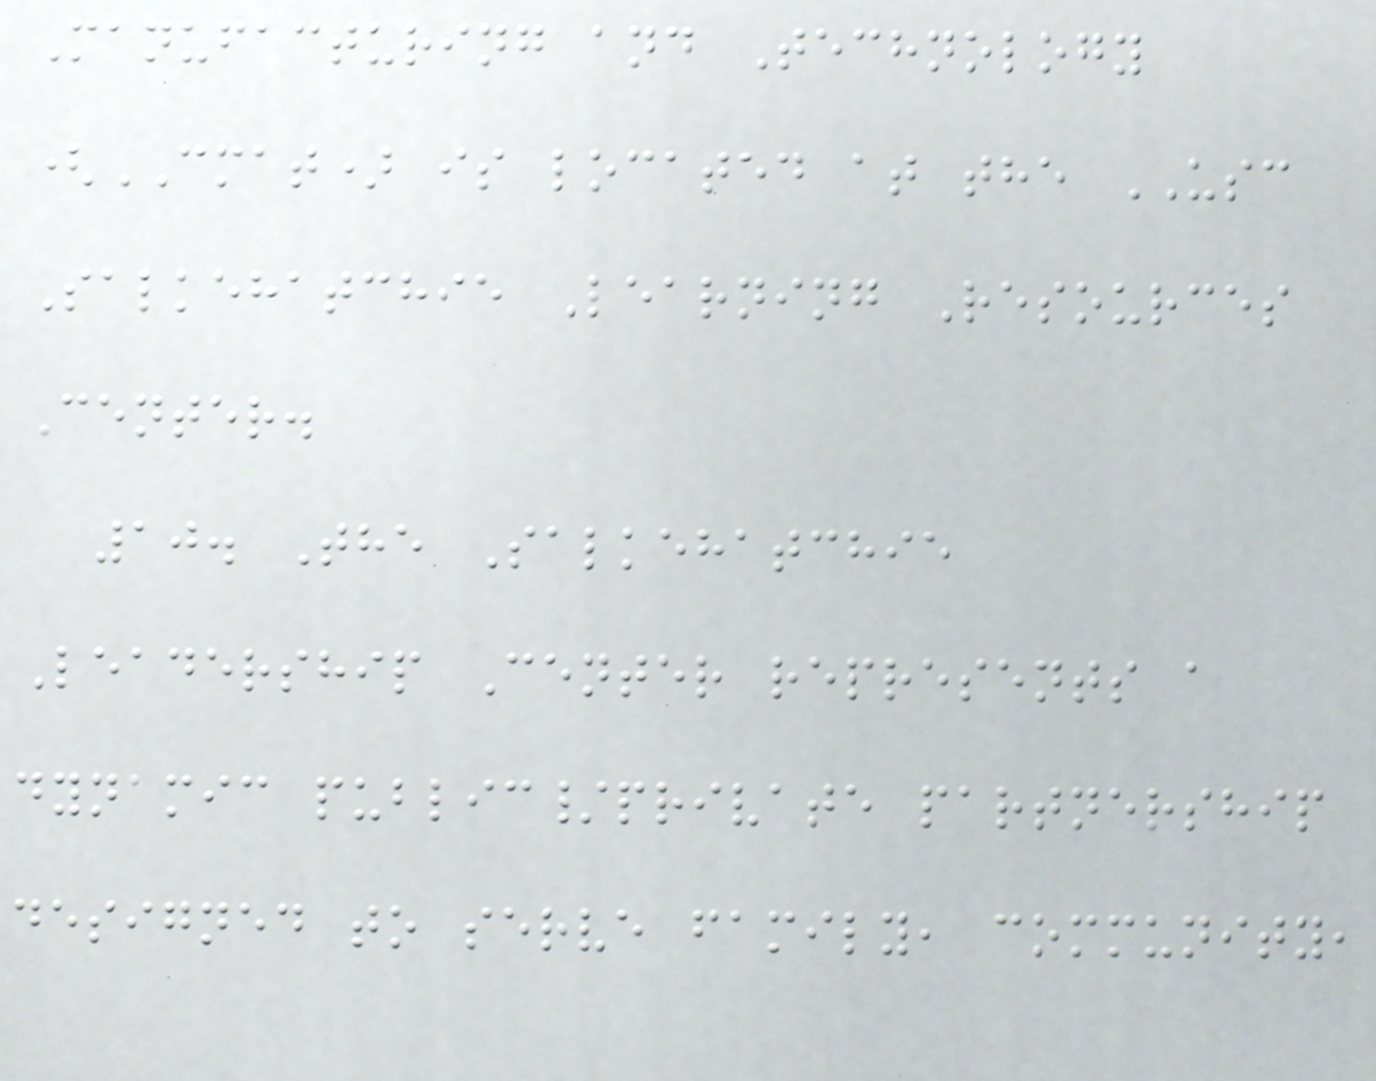Manufacturing and Technology
(CMAT) is located at the USC
Salkehatchie Learning Resources
Center.
10. The Salkehatchie
Leadership Center represents a
dynamic public/private partnership
designed to serve family, community,
